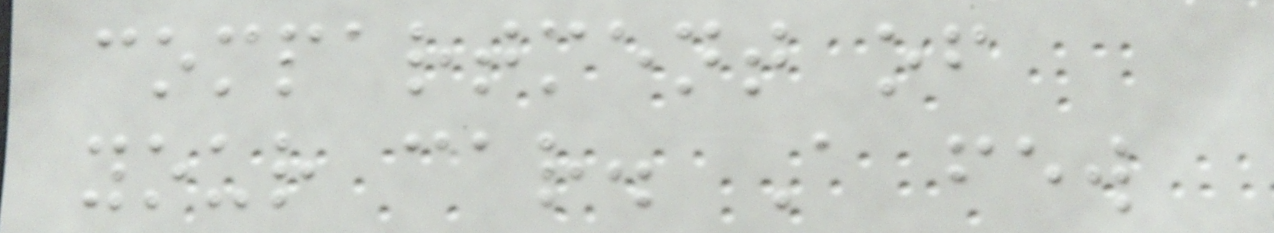compartment of
your car. A few
